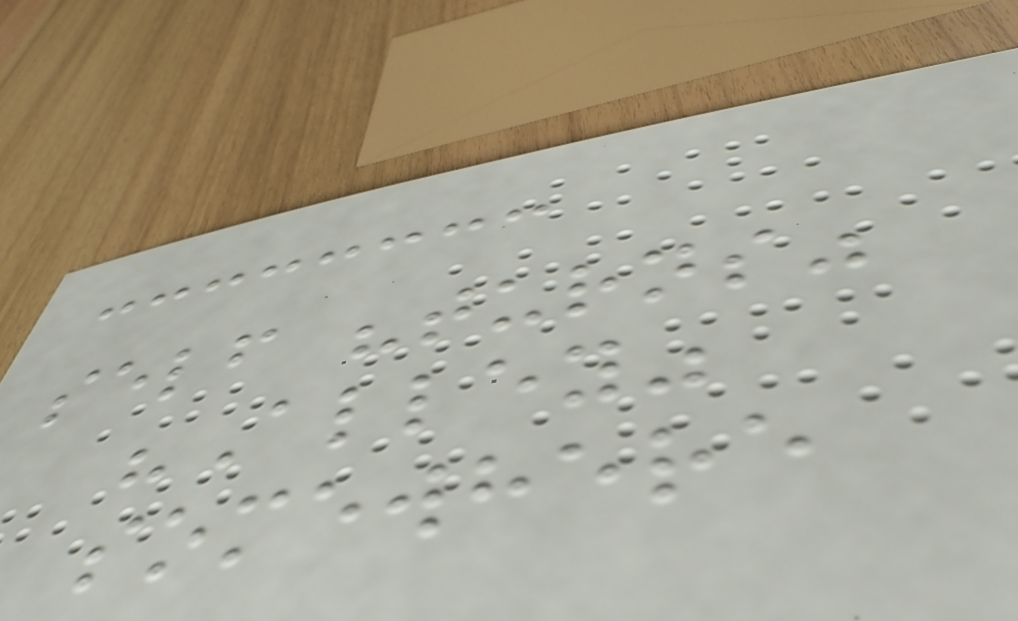self "turns"
"Alley"
somewhere
